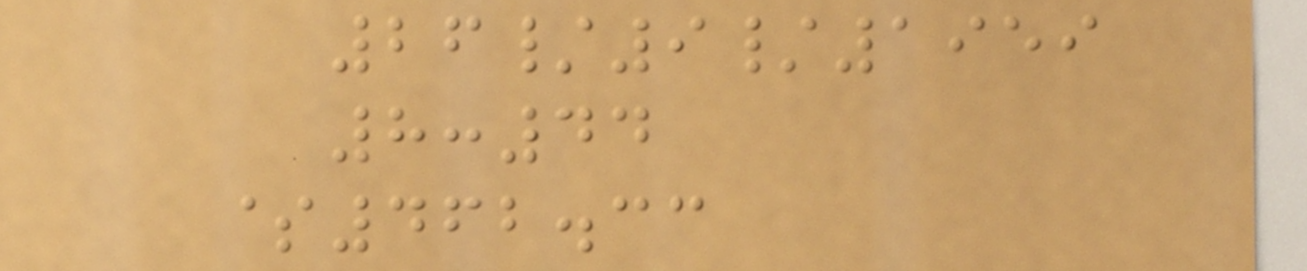26/9/1959
8:44
$462.33
